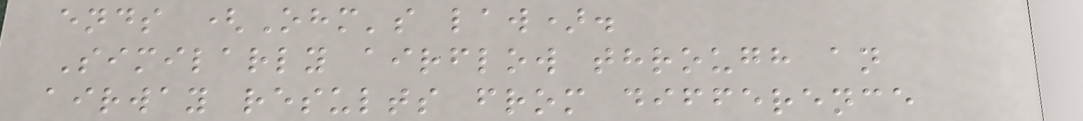ends (Ohm's law).
Similarly airflow through an
airway results from difference
